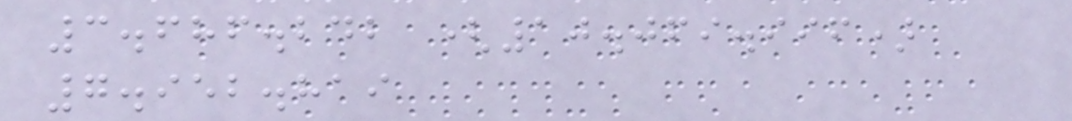3.686.242 (10.069.996)
7.952.819
